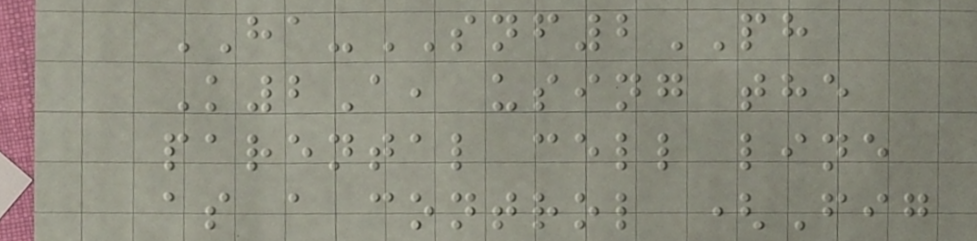HA-SNF2PH
K2A, using the
parental cell line
as a control (Fig
